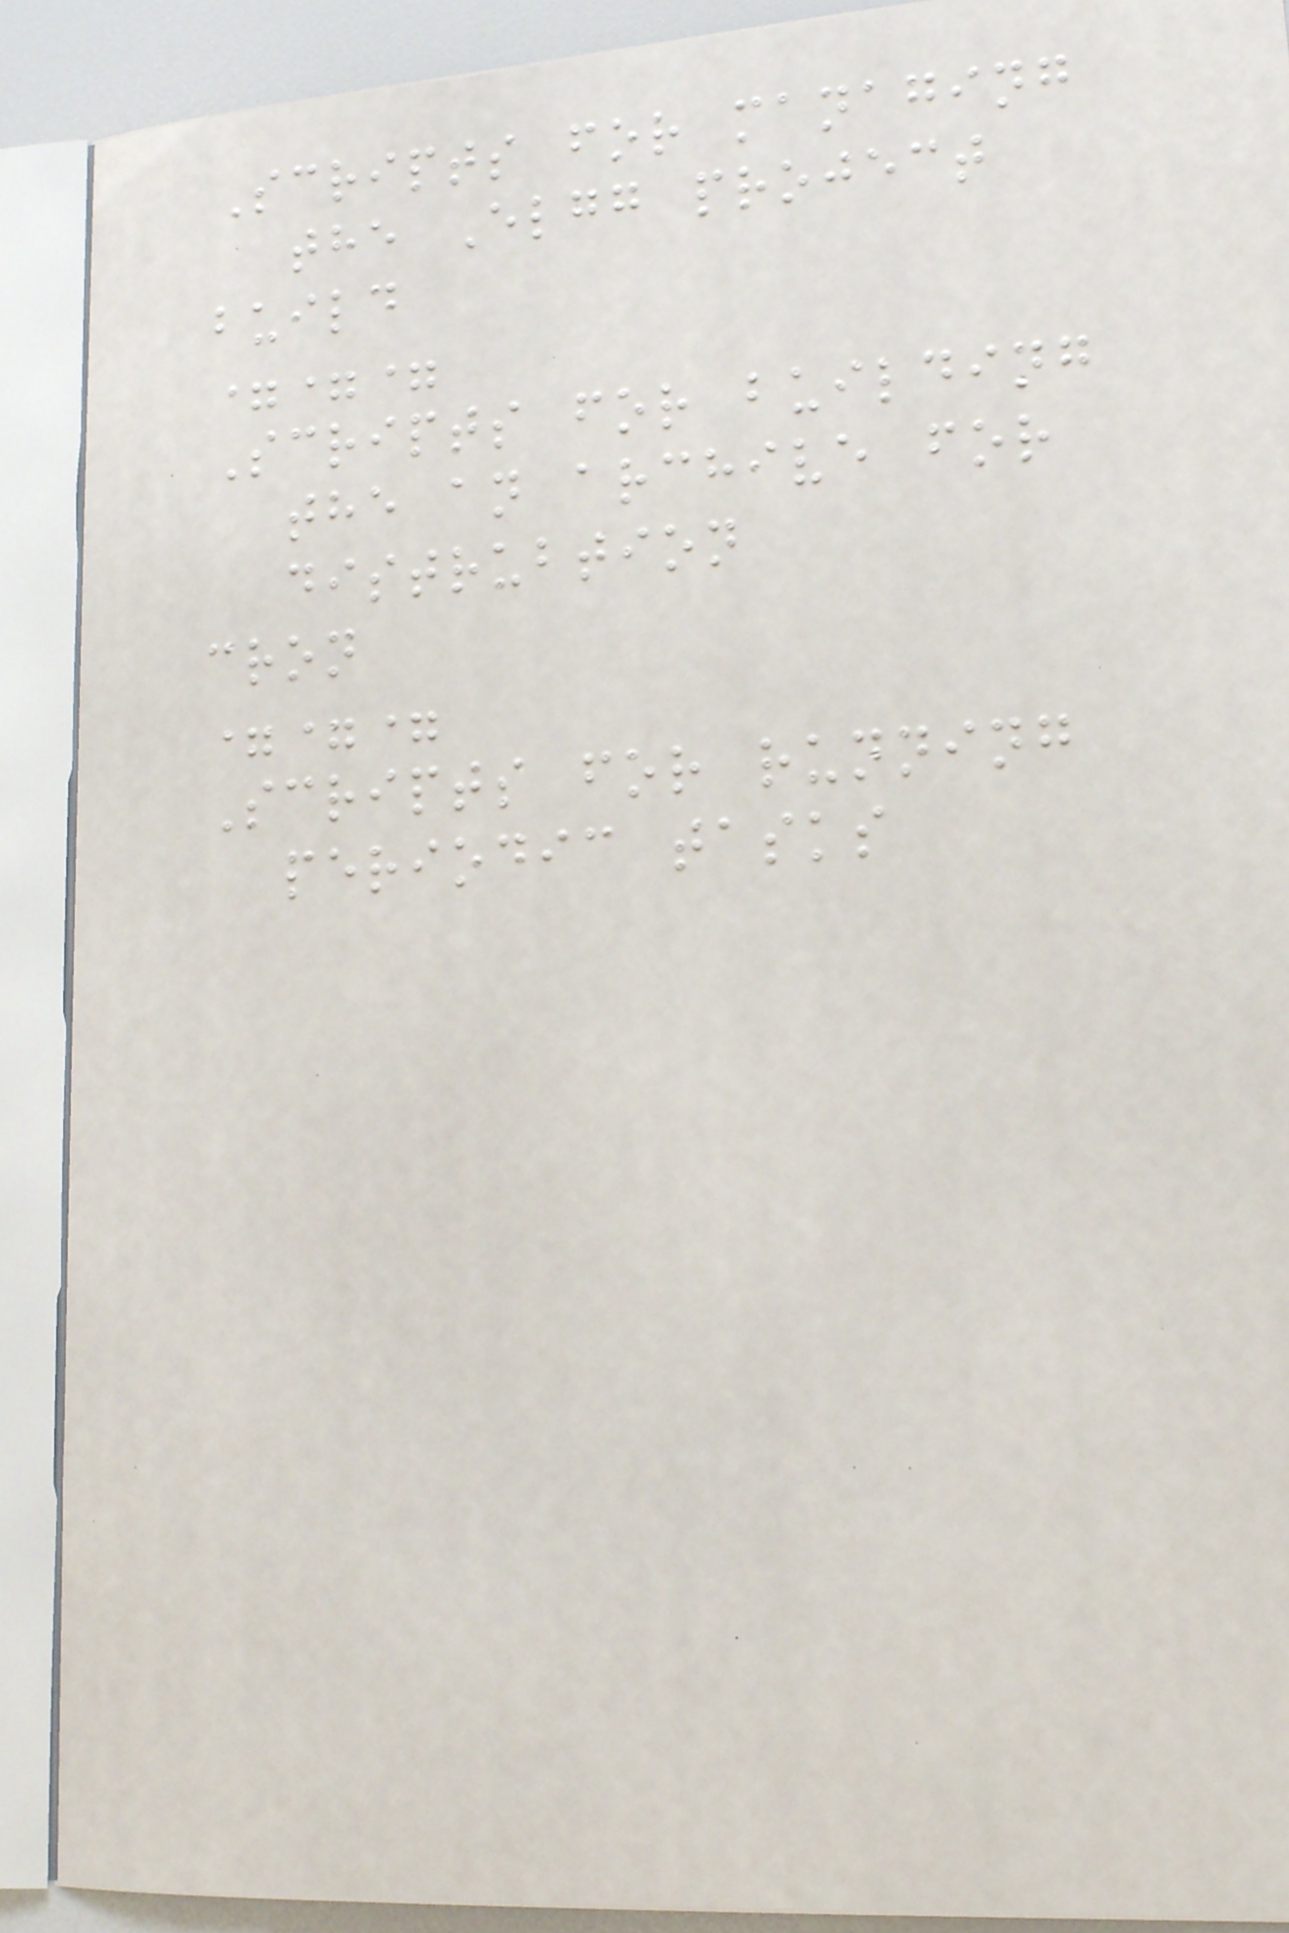Scripts for managing
the Elgg project
build
===
Scripts for building
the an archive for
distrubtion
cron
===
Scripts for running
periodic tasks
